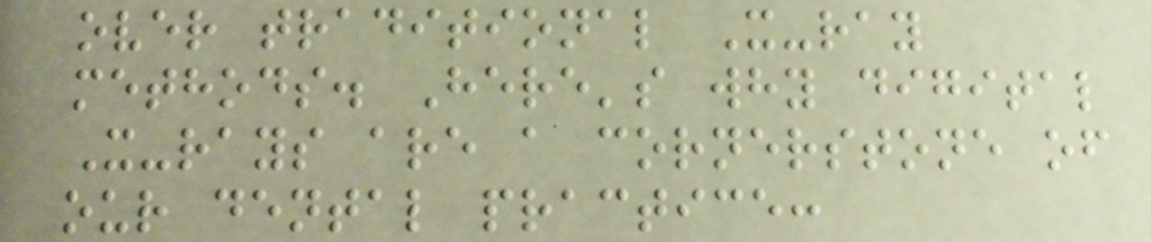over traditional X-ray
methods. Here's why digital
X-rays are a cornerstone of
our dental practice:
